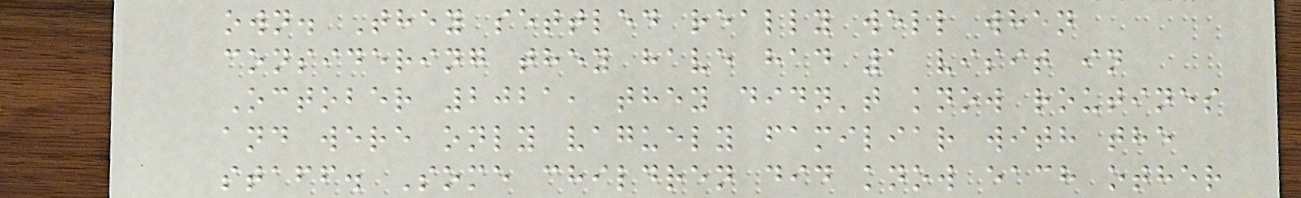own. They settled really well when
considering they have had 1 visit in
October 2021, they didn't know routines
and were only vaguely familiar with the
staff. Some children did know each other
